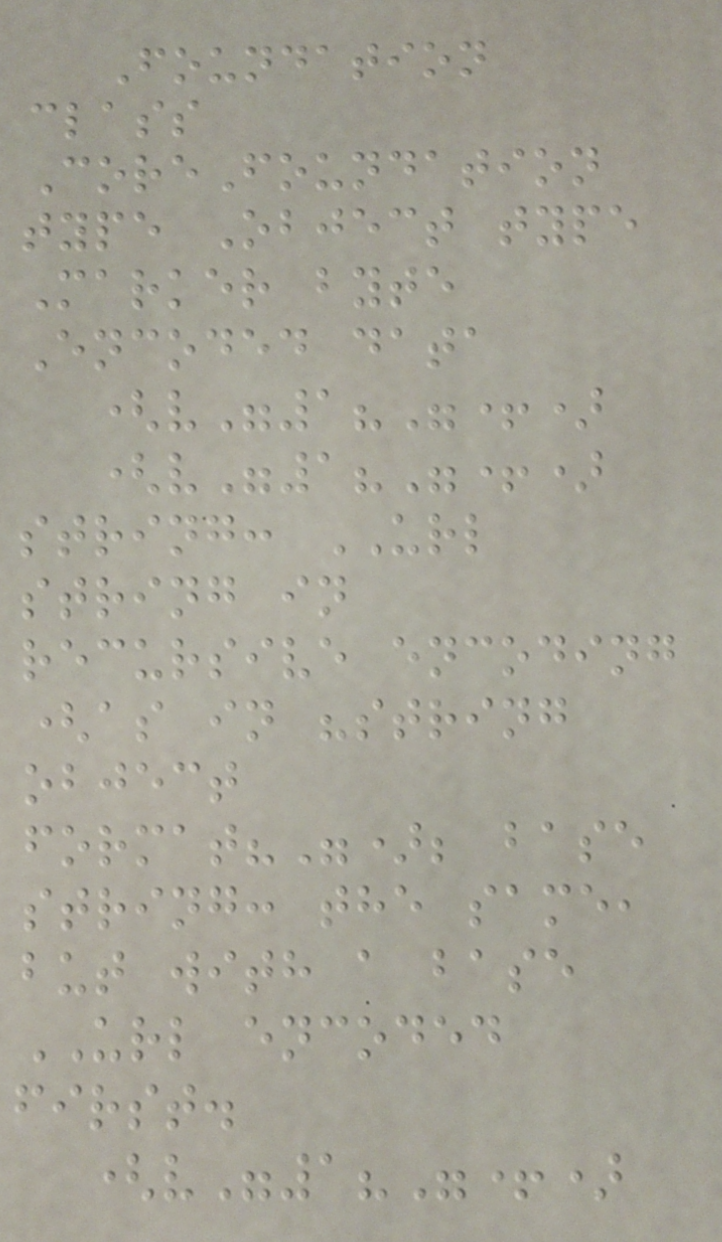Foundation
class
CoreFoundation
type Object type
Marker byte
Encoded data
(v"1?"+)
(v"1?"+)
string: URL
string in
recursive encoding
(as in "string
object
format?"); base
string: the same,
but with a base
URL encoded
first.
(v"1?"+)
